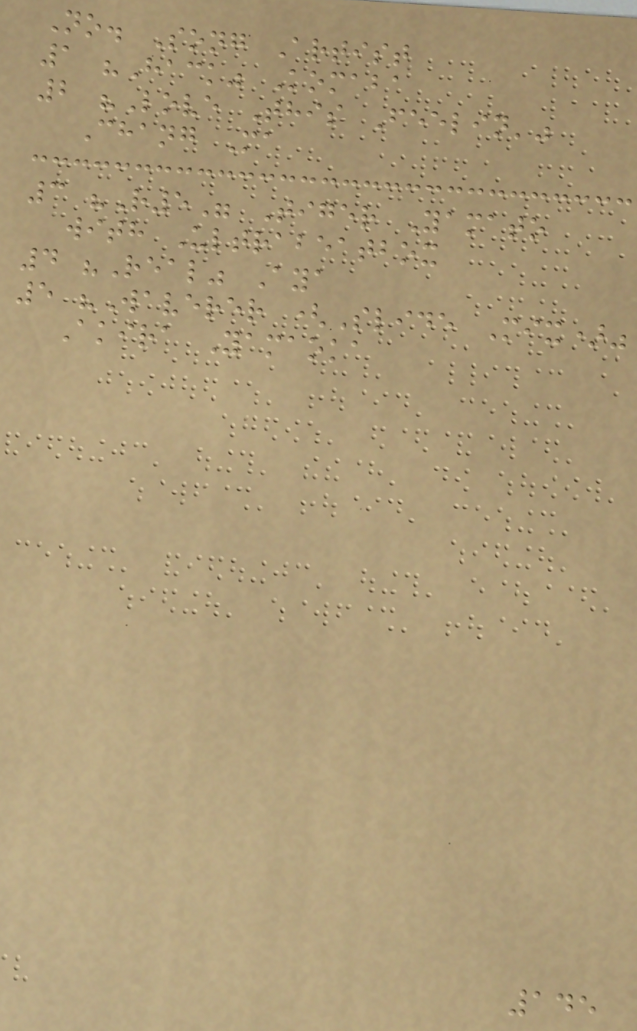No. Song Artist
1 "Hack" Komaba
2 "Love This Feelin'"
Chang Ma
3 "R5" Tiger Yamato
with Ultrabeatbox
4 "Real" Aya
5 "Waverer (Slide Mix)"
Akira Yamaoka
145
